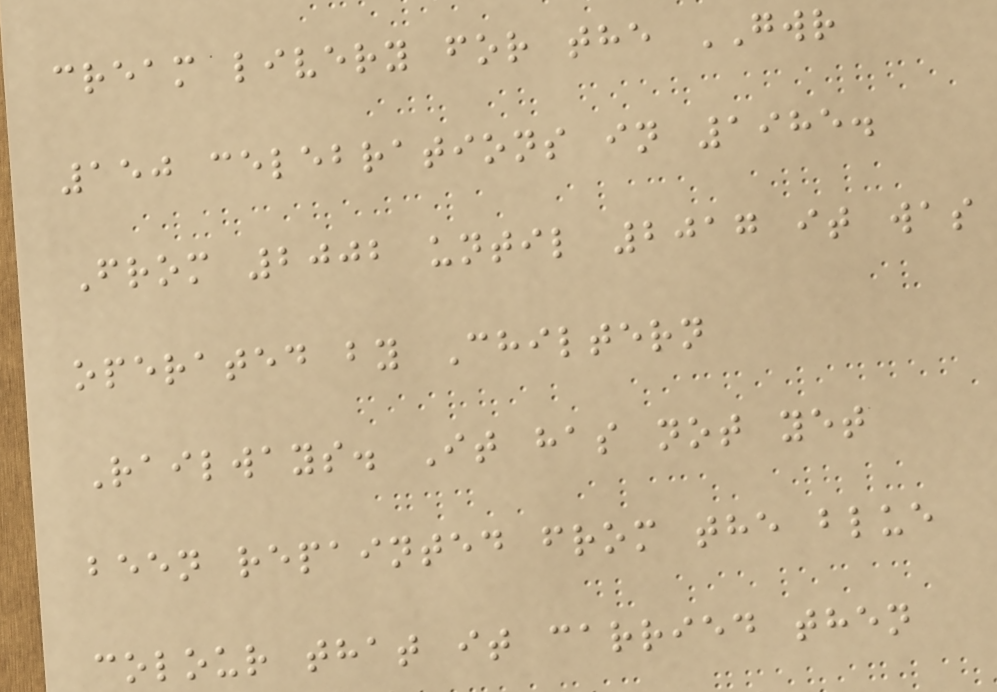cream livery for the GWR
150 celebrations in 1985.
From 2002 until 2017 it was
operated by Chiltern
Railways. It has not yet
been repainted from the blue
colour that it carried then
